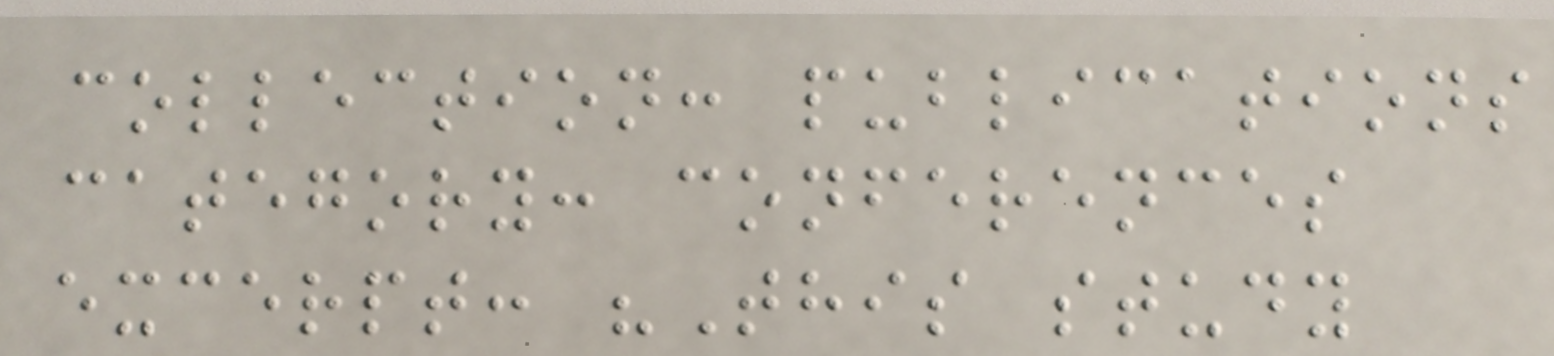collection: publications
category: conferences
excerpt: "This study
